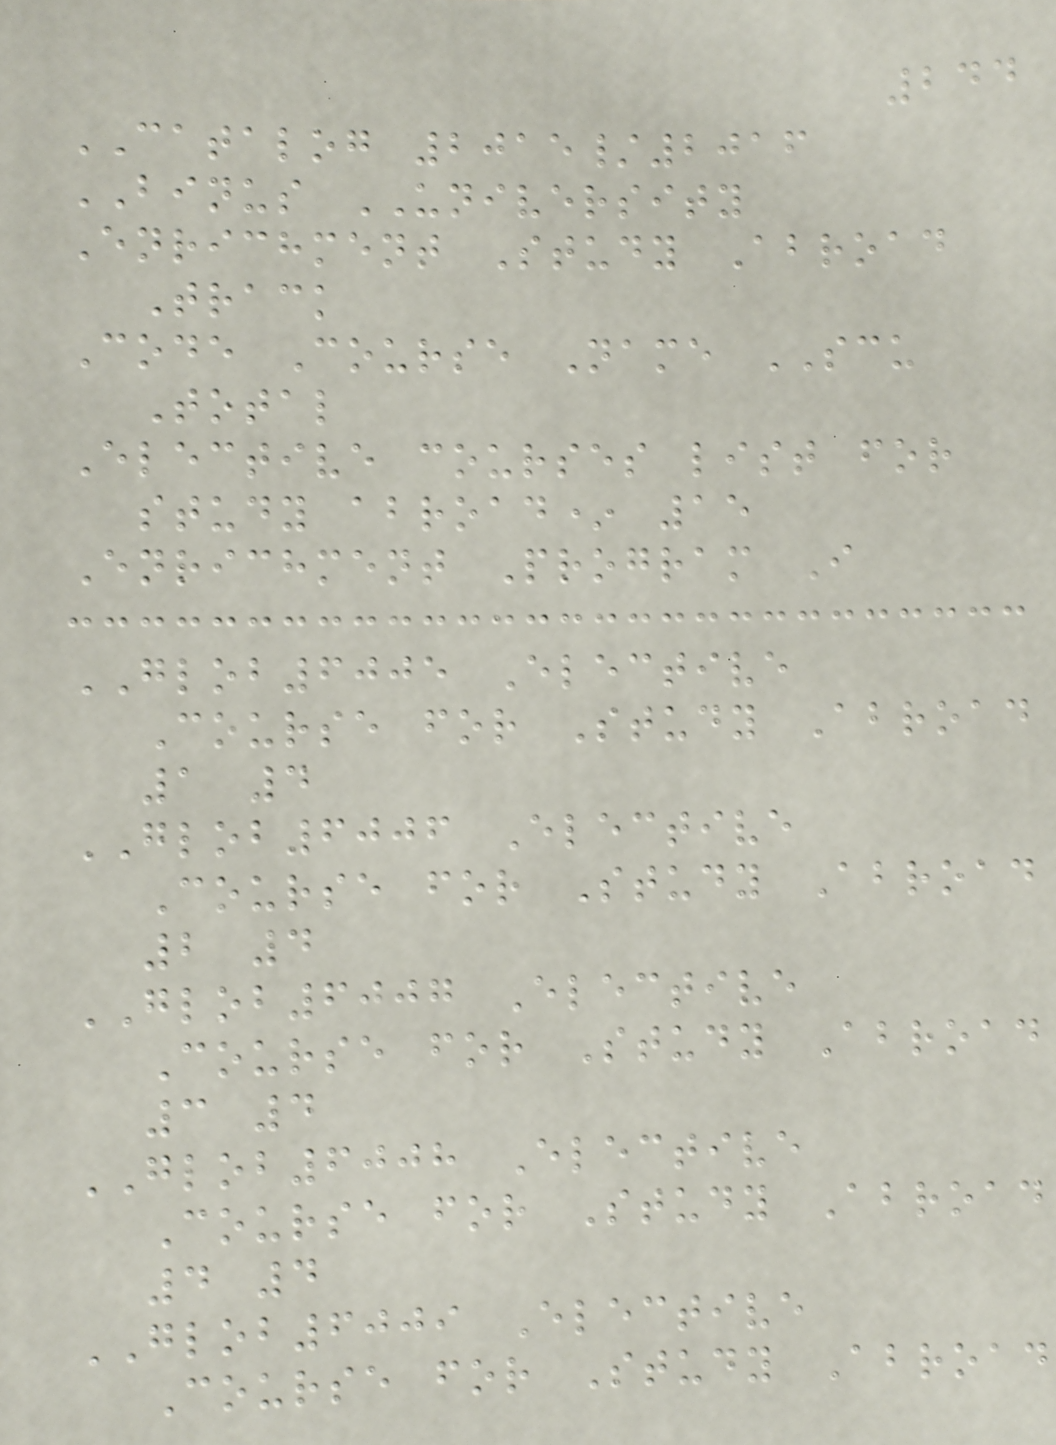244
CATALOG 2015/2016
BINUS UNIVERSITY
Enrichment Study Abroad
Track
Code Course Name SCU
Total
Elective courses list for
study abroad* 15
Enrichment Program I
GLOB6005 Elective
Course for Study Abroad
1 4
GLOB6006 Elective
Course for Study Abroad
2 4
GLOB6007 Elective
Course for Study Abroad
3 4
GLOB6008 Elective
Course for Study Abroad
4 4
GLOB6009 Elective
Course for Study Abroad
